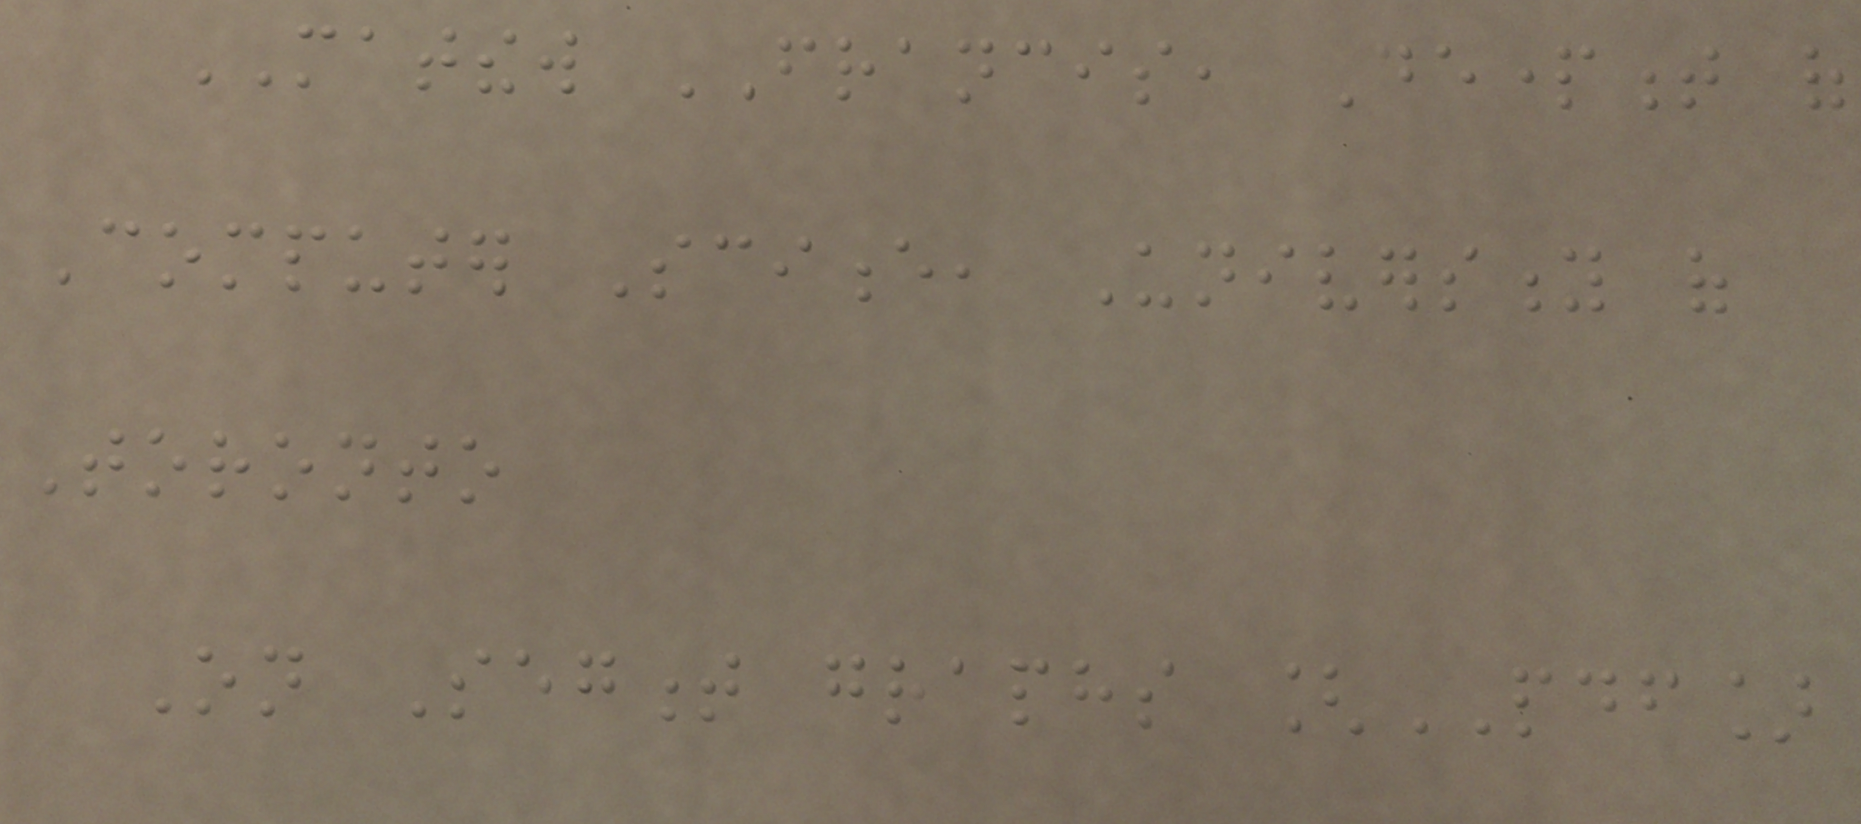MATTHEW FRANCIS, Department of
Computer Science, University of
Toronto
On Segment graphs [PDF]
